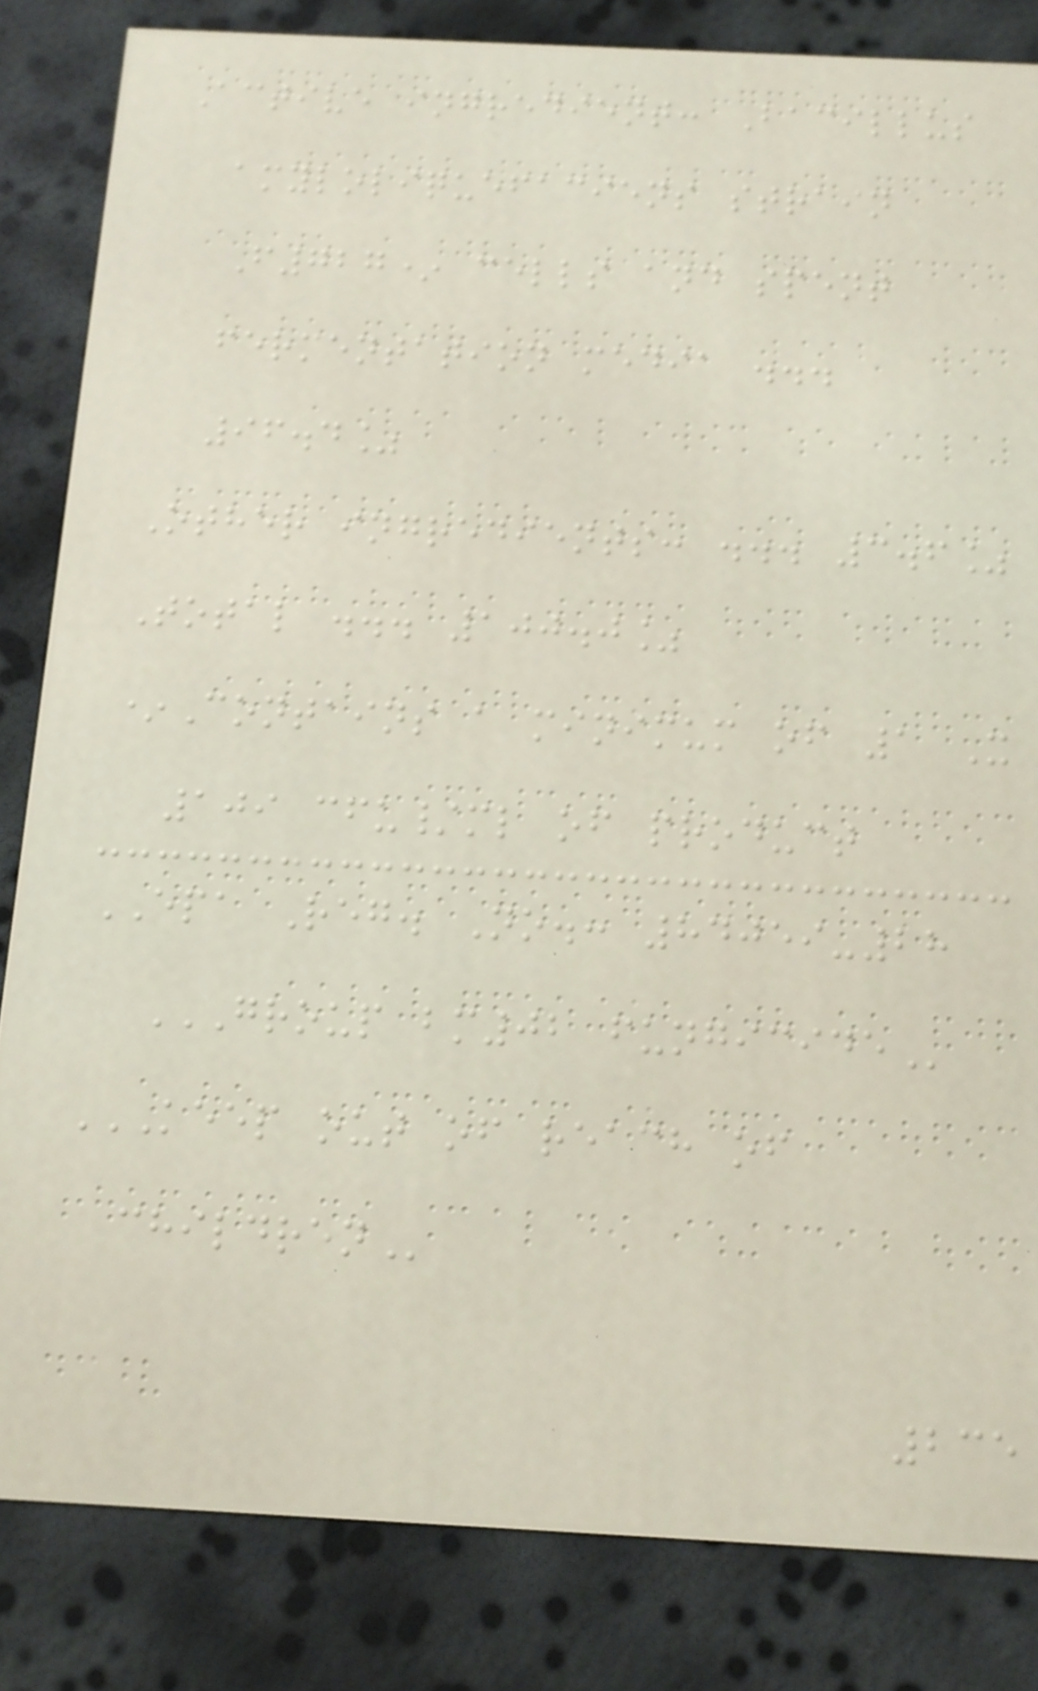Active ingredient: Bacillus
amyloliquefaciens strain
F727* cells and spent
fermentation media ...
96.4%
Other ingredients: ... 3.6%
Total ... 100.0%
*Contains a minimum of 1 X
109 cfu/ml of product
EPA Reg. No.: 84059-28
GROUP BM02 FUNGICIDE
KEEP OUT OF REACH OF
CHILDREN
235
